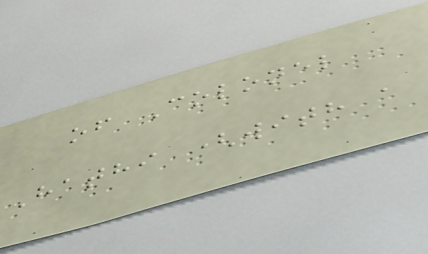of Colonel
Hathi (with a
